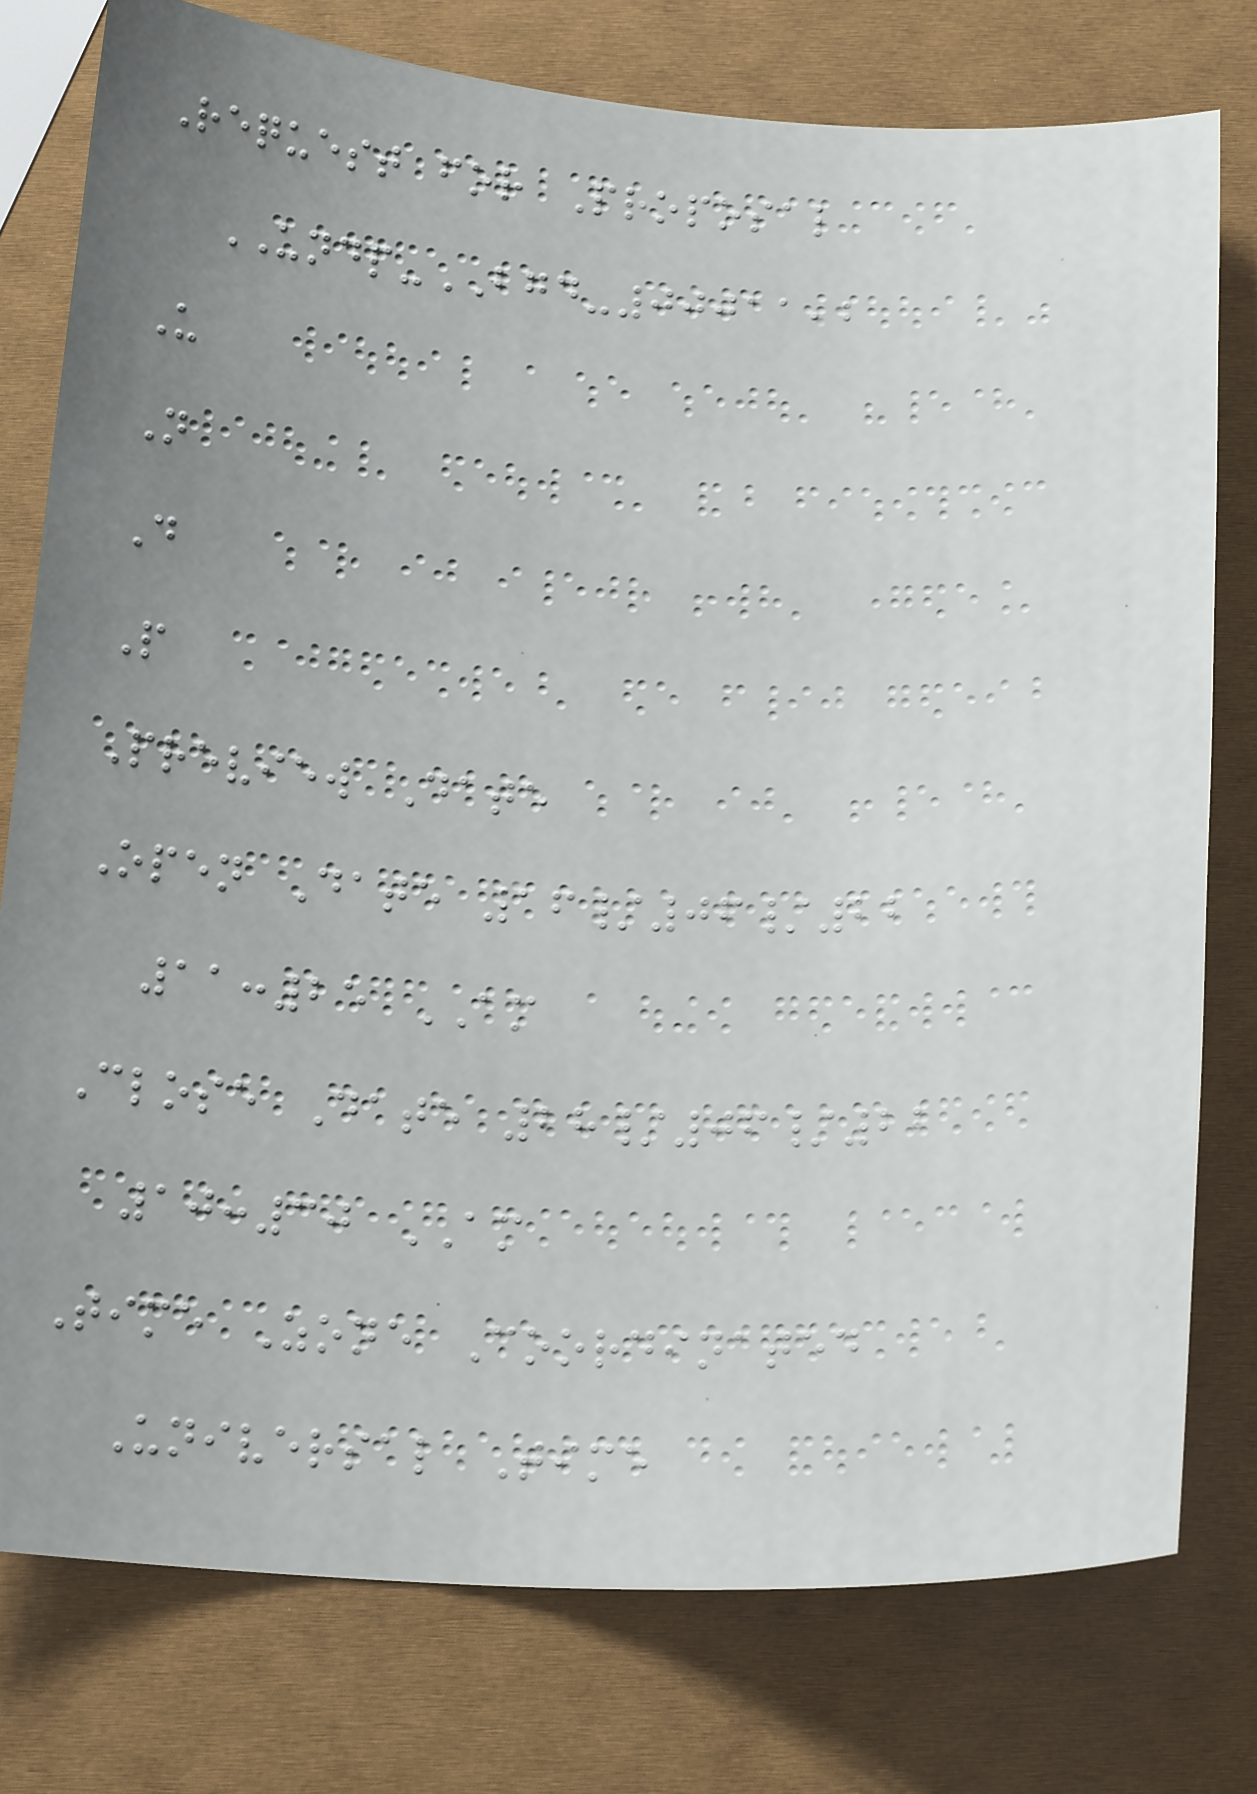Request for Proposal
UNDP-BGD-00011,2
U
N
D
P
Preview Date
Open Date 16/06/22
11:25 AM
Close Date 28/06/22
10:30 AM
Time Zone Coordinated
Universal Time
